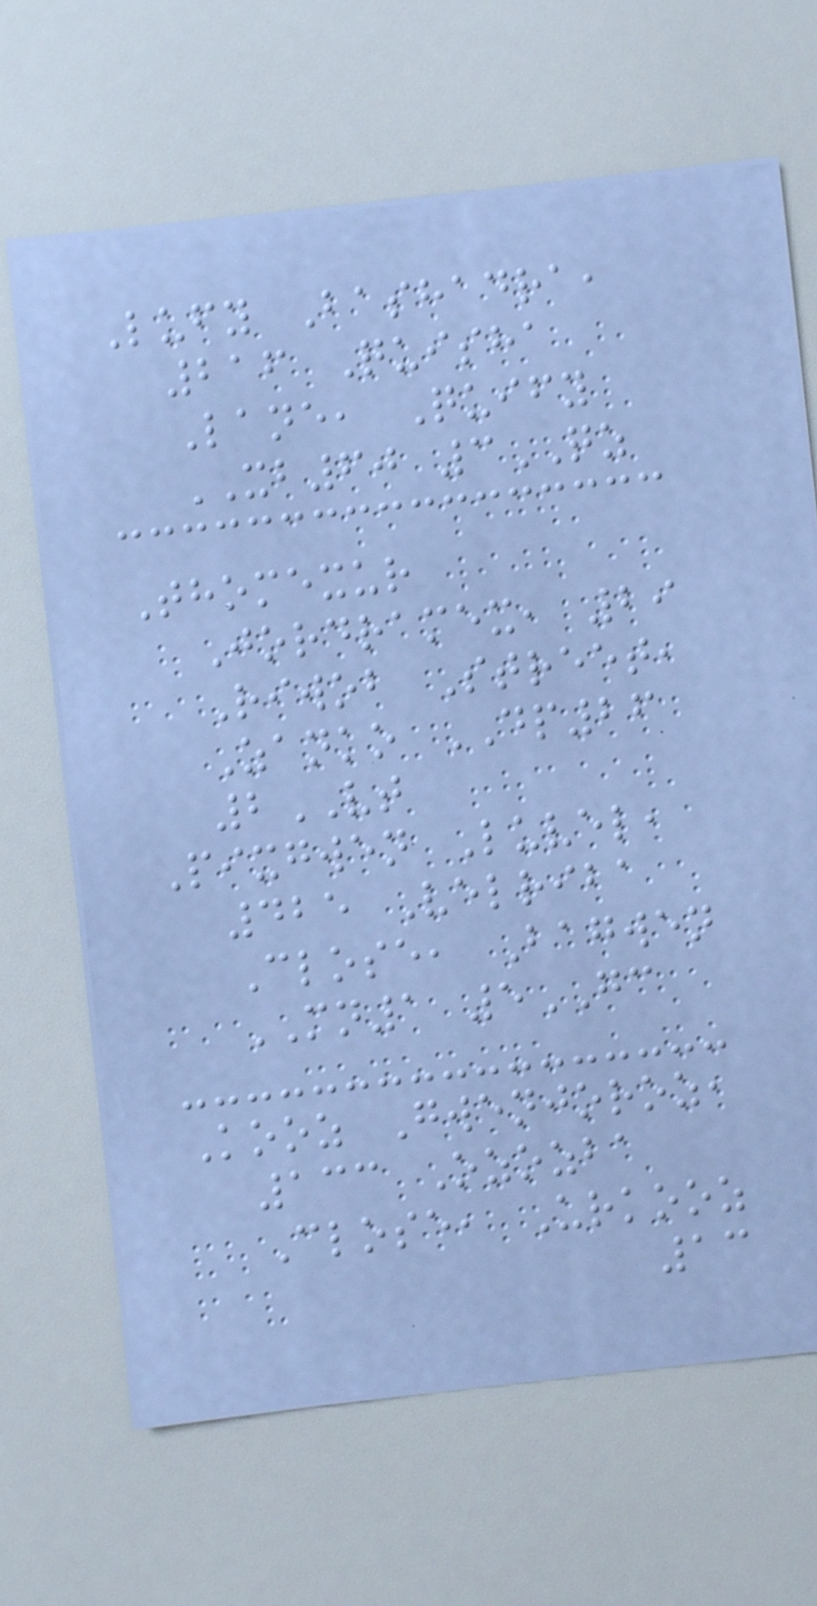Lufy Bashadra,
216 Quisha
Lane, Quify
XB60 3QZ
Thomexur
Jordramex, 29
Riwob Street,
Zanko DP26
2VT
Pixgwen Luvel,
425 Velriba
Close, Bagwen
MN1 5GC
Kooz Gwenjoroz,
133 Ozozba
Close, Urkooz
13
